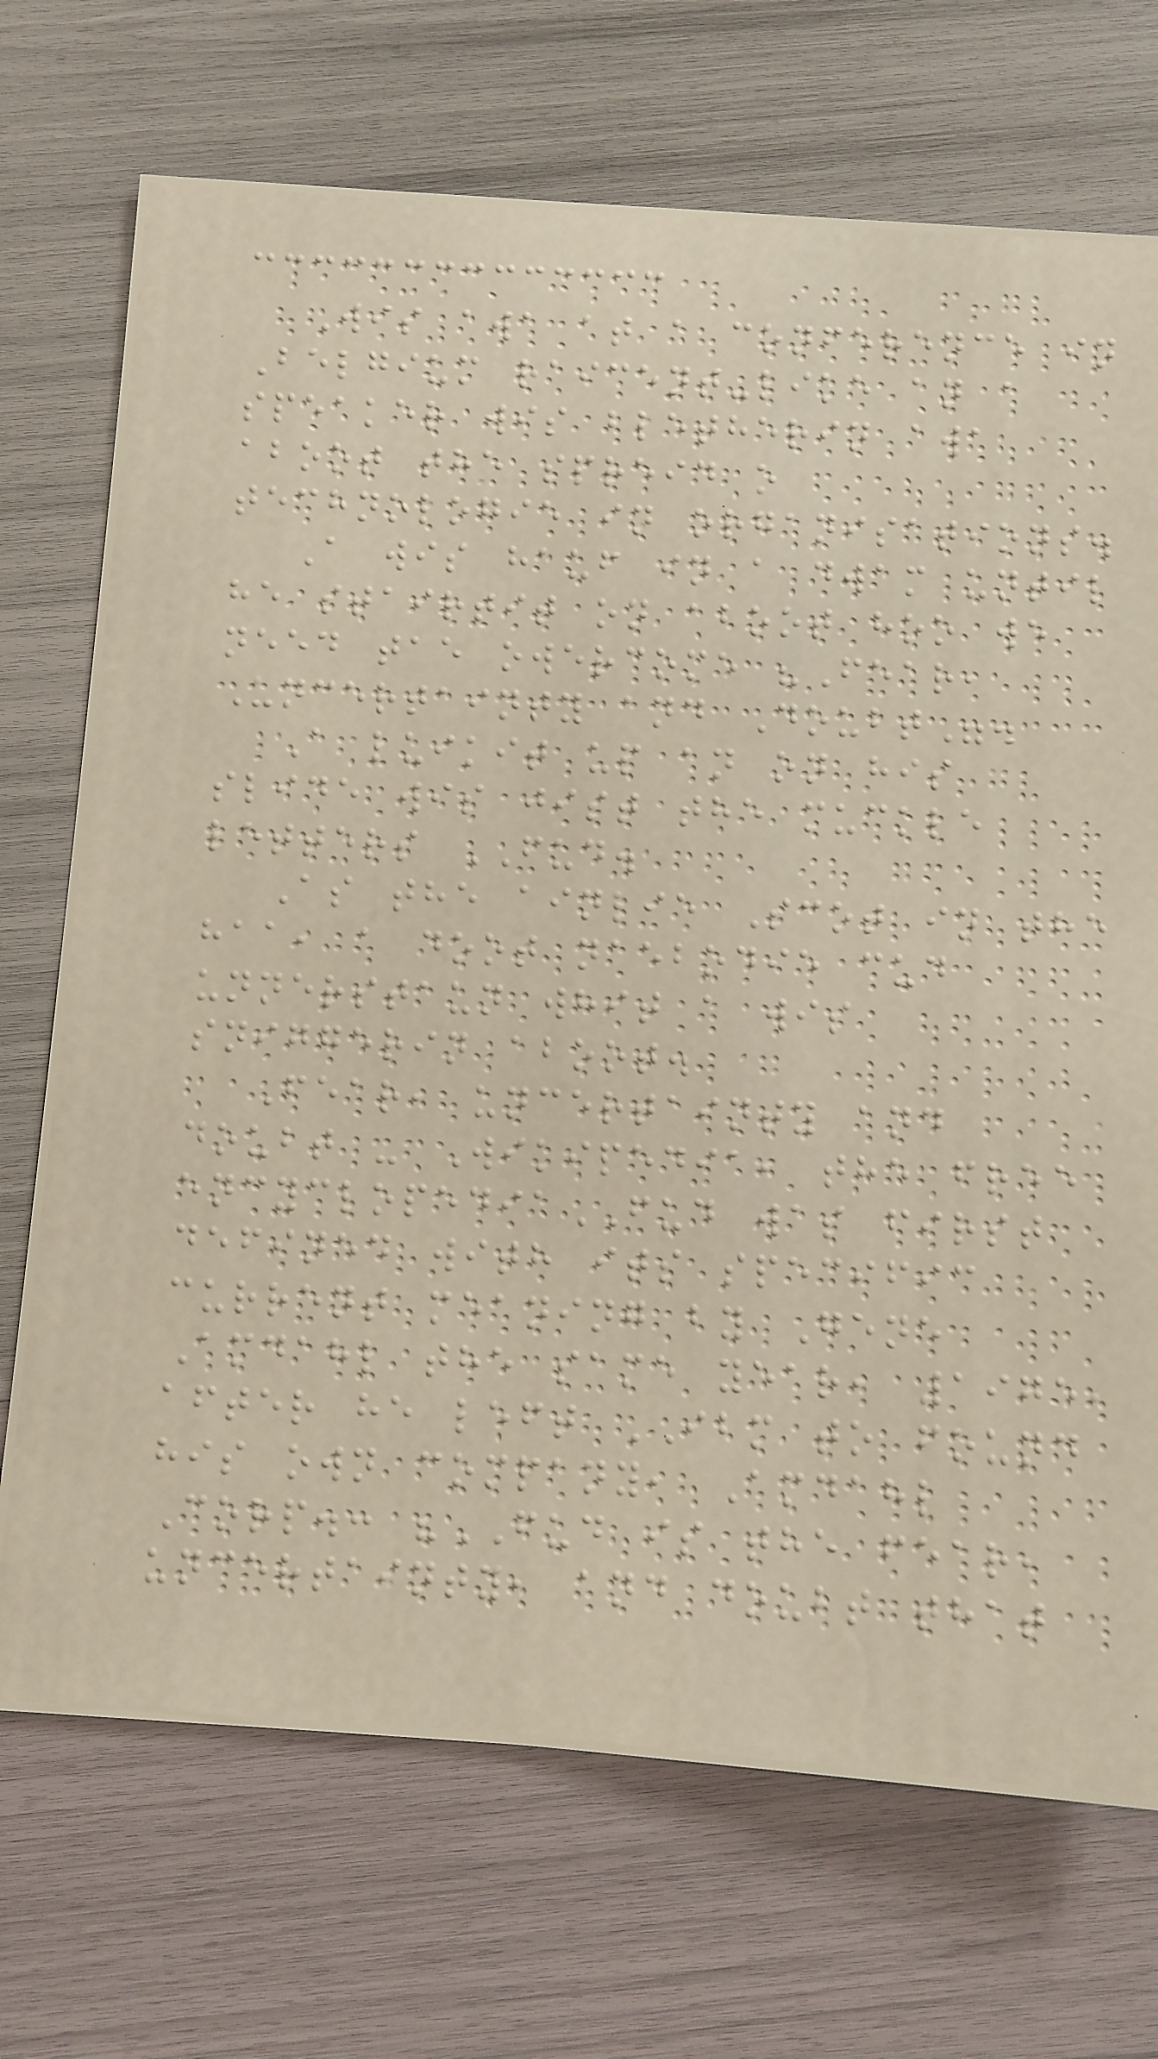Wis awa at a conference in
Belgium raicent-like an a
speaker wis bletherin awa
aboot the spreid o
technologie in organisations.
A wis hauf in a dwam until
he stairtit on aboot hoo we
need tae owercome "Fear,
Uncertainty and Doubt".
A luikit up an on his
slide wis jist the muckle
letters FUD.
As the ainlie Scot in the
haa, a doot naebodie cud
unnerstaun whit a wis
sniggerin aboot.
Fear, uncertainty and
doubt - Wikipedia, the free
encyclopediaFUD was first
defined with its specific
current meaning by Gene
Amdahl the same year, 1975,
after he left IBM to found
his own company, Amdahl
Corp.: "FUD is the fear,
uncertainty, and doubt that
